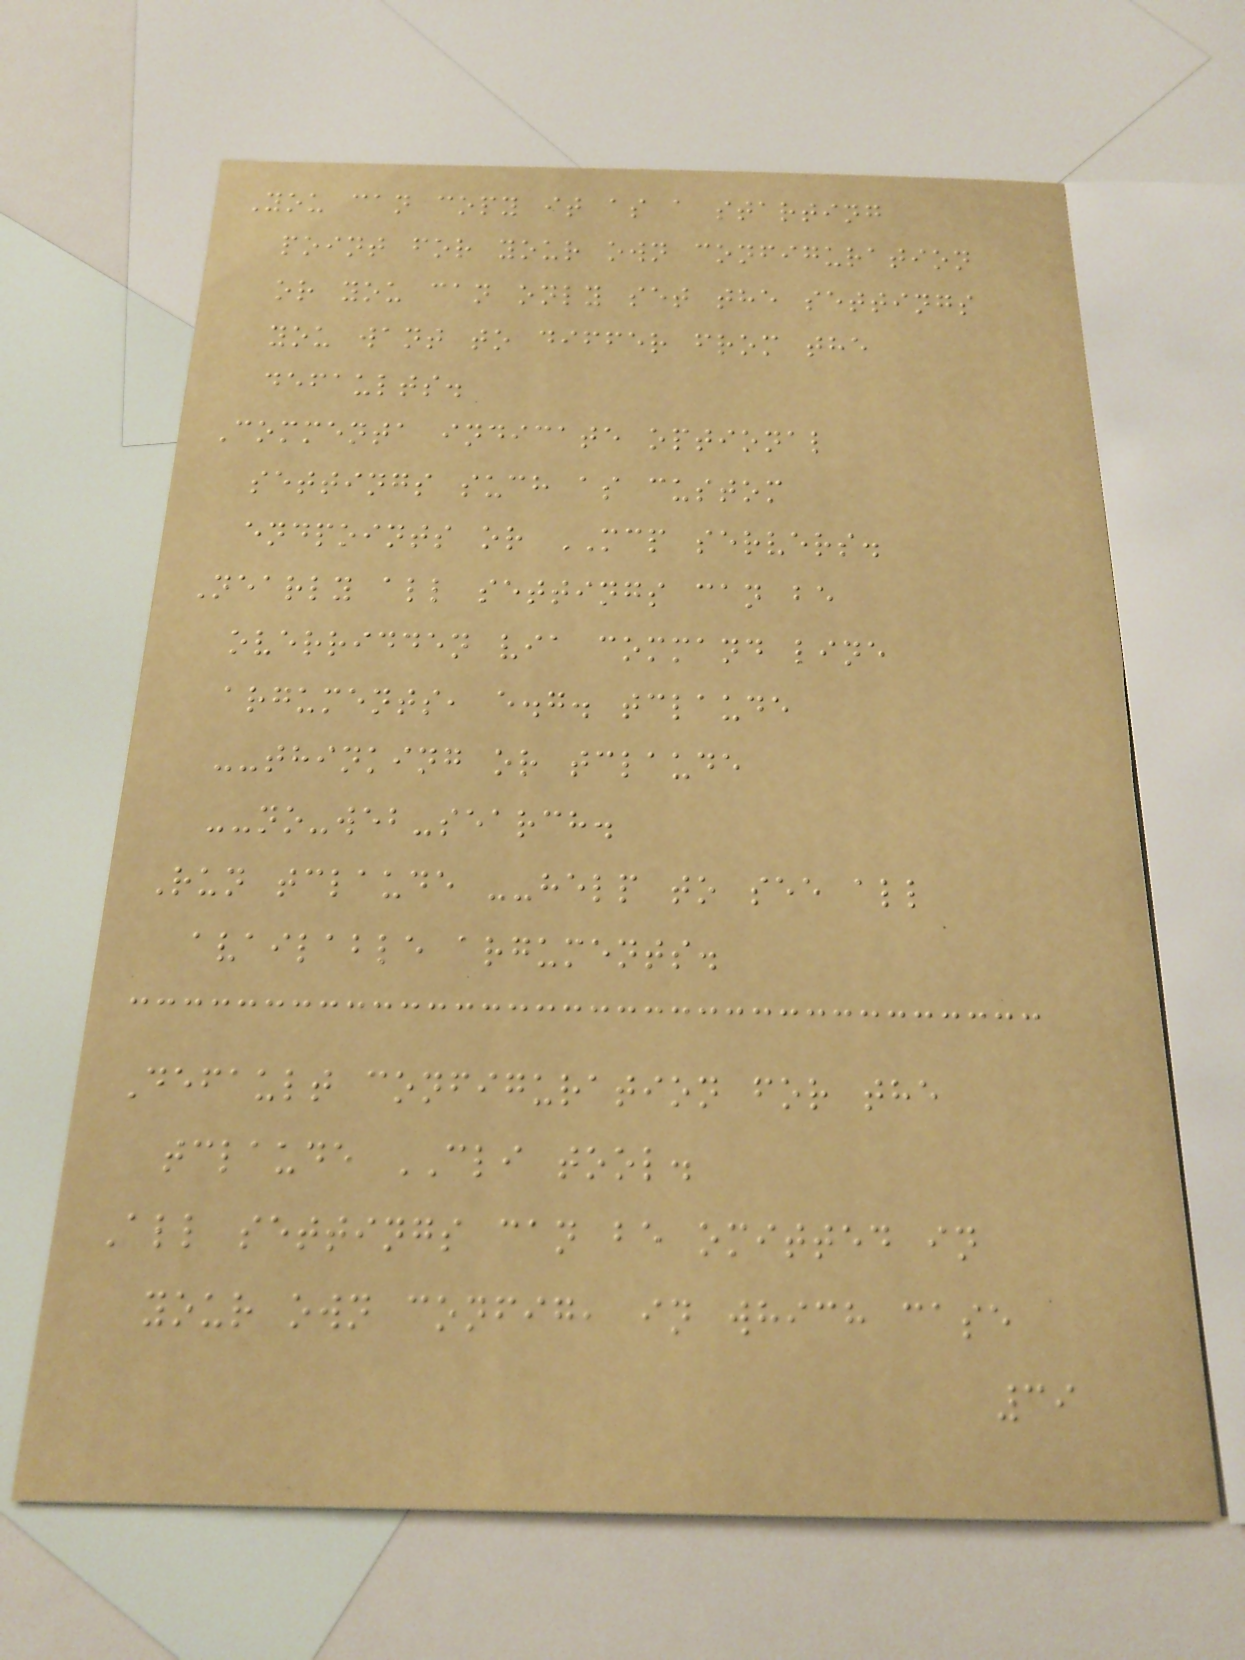You can copy it as a starting
point for your own configuration
or you can only set the settings
you want to differ from the
defaults.
Commenta indicate optional
settings such as custom
endpoints or MCP servers.
Nearly all settings can be
overridden via command line
arguments, e.g. tclaude
--thinking or tclaude
--no-web-search.
Run tclaude --help to see all
available arguments.
Default configuration for the
tclaude CLI tool.
All settings can be omitted in
your own config, in which case
39
